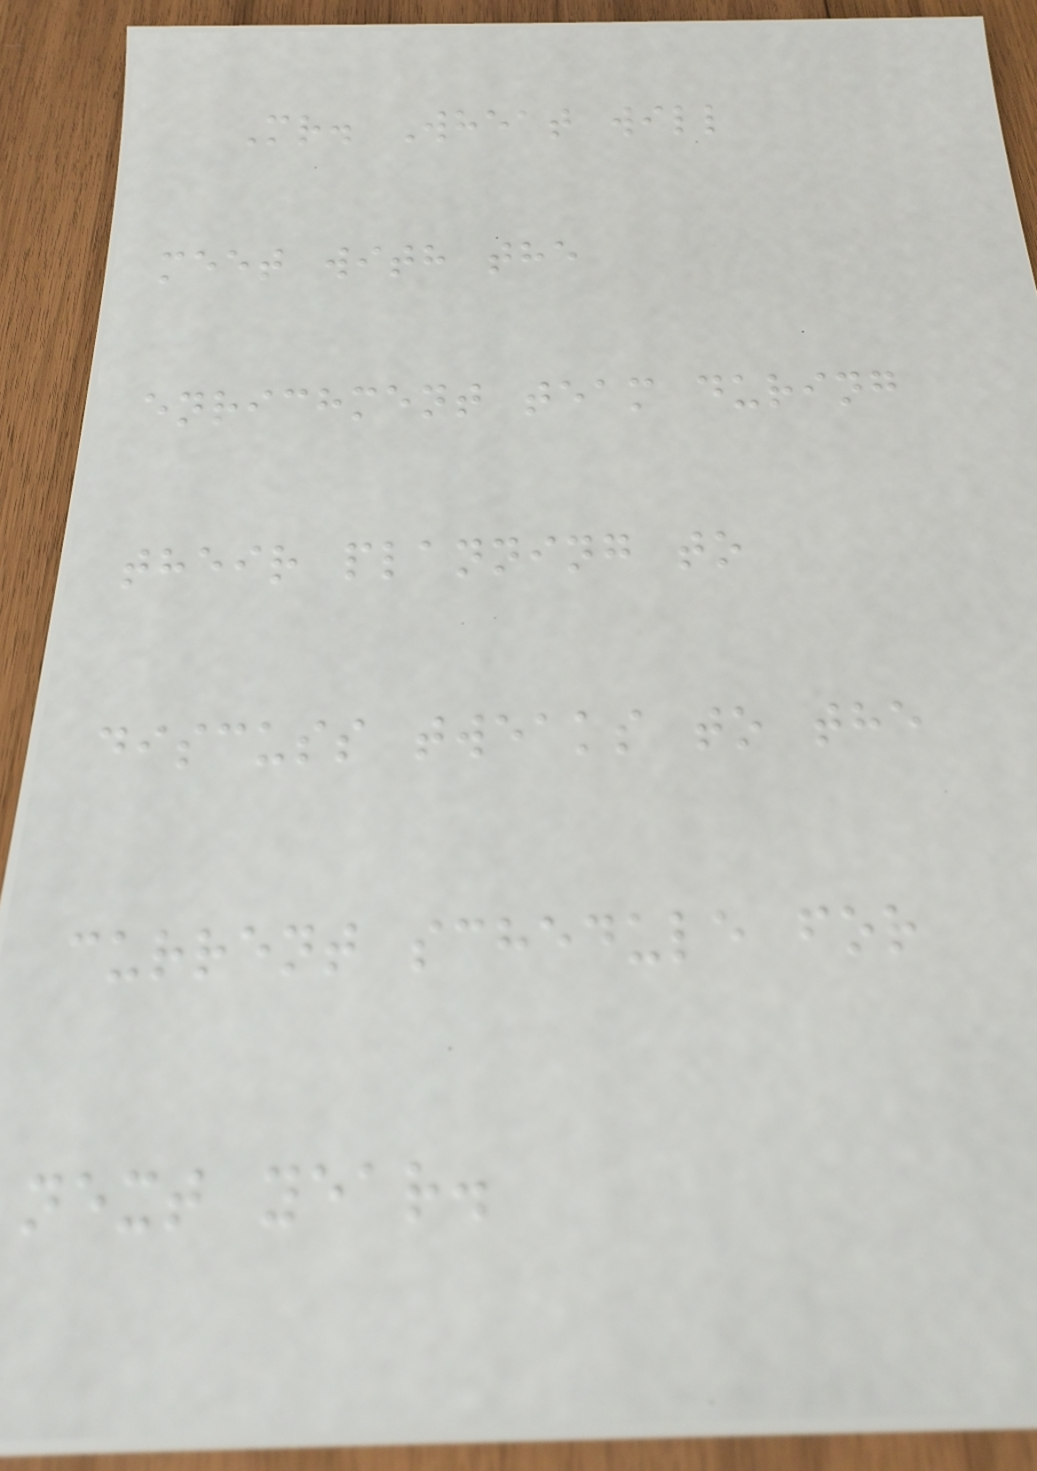Mr. Wheat will
meet with the
enrichment team during
their planning to
discuss tweaks to the
current schedule for
next year.
